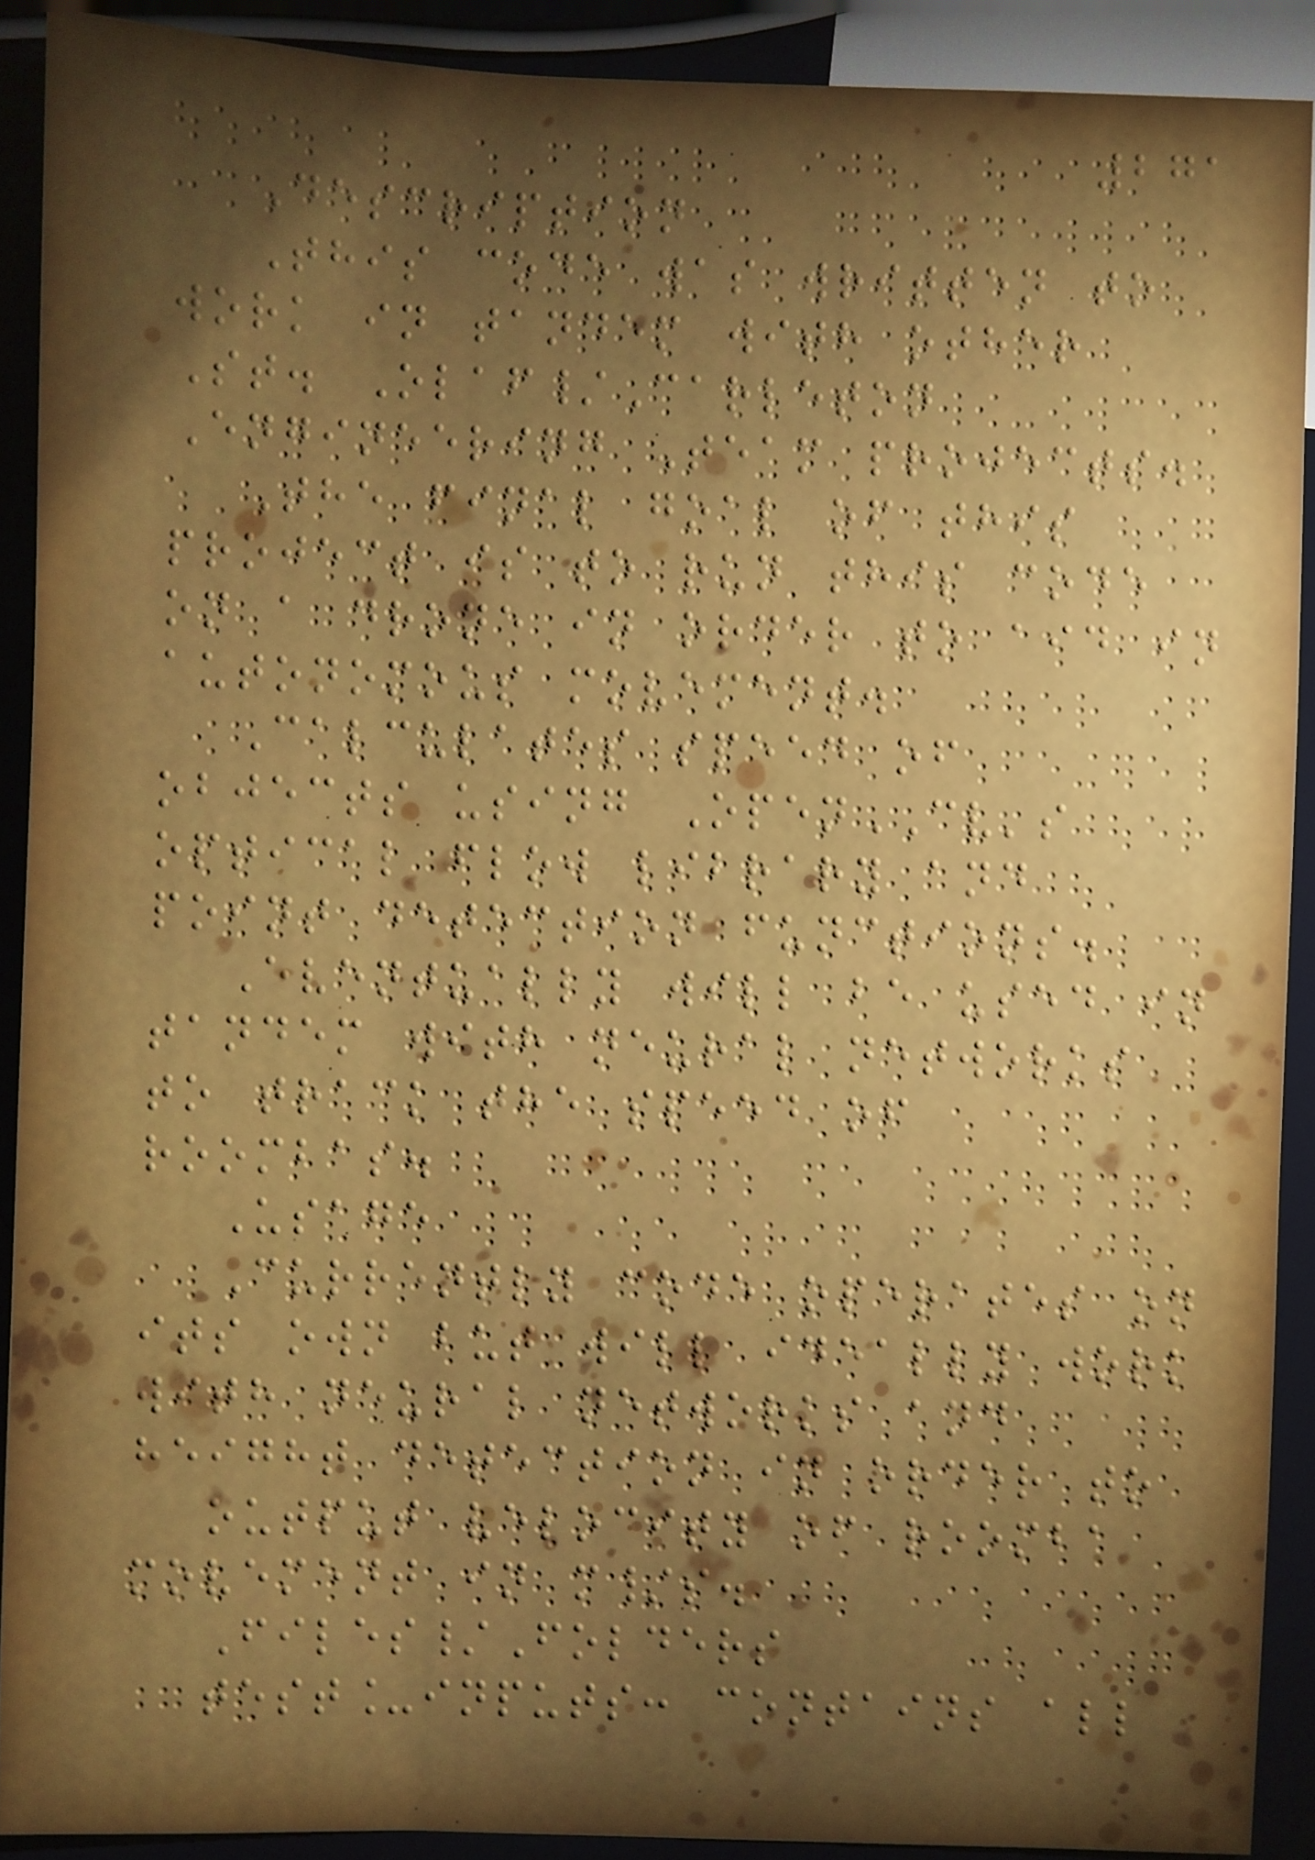271
Description
This code was written to
work in tandem with other
St. Olaf/Carleton
Engineering Team projects.
The final goal of this
project is to run this code
on a drone in order to aid in
autonomous movement.
Calculates speed of
objects using OpenCV's
optical flow library and
point detection functions.
Eventually will be used in
tandem with neural networks
to track the speed of
roombas.
Usage
Currently code operates on
its own but will ideally work
with neural networks and
height detection in order to
output velocity of roomba
movement in m/s.
Files/Folders
test_inputs: contains all
